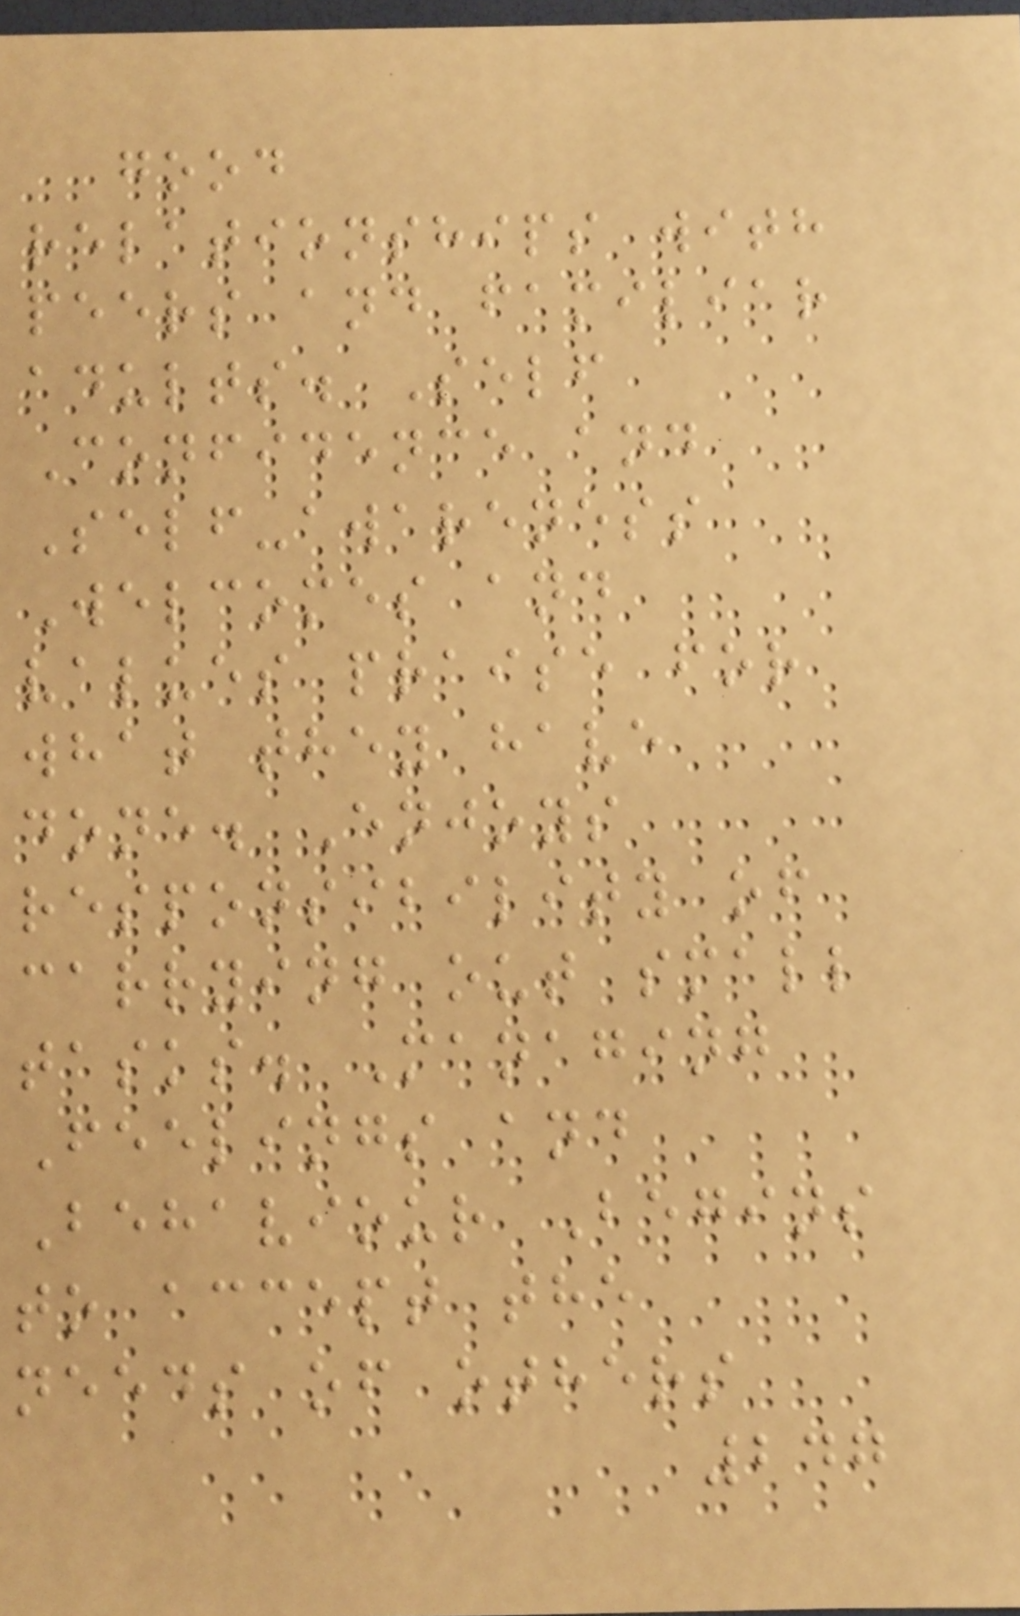good
relationships with
peers and familiar
adults. Self
Confidence and
Self-awareness
Welcomes and
values praise for
what they have
done. Enjoys
responsibility of
carrying out small
tasks. Managing
Feelings and
Behaviour Begins
to accept the
needs of others
247
